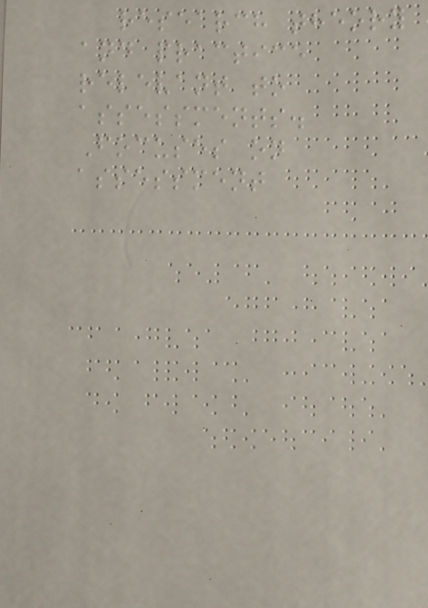research theory
and practice
relevant to
assessments.
Focuses on
assessment
